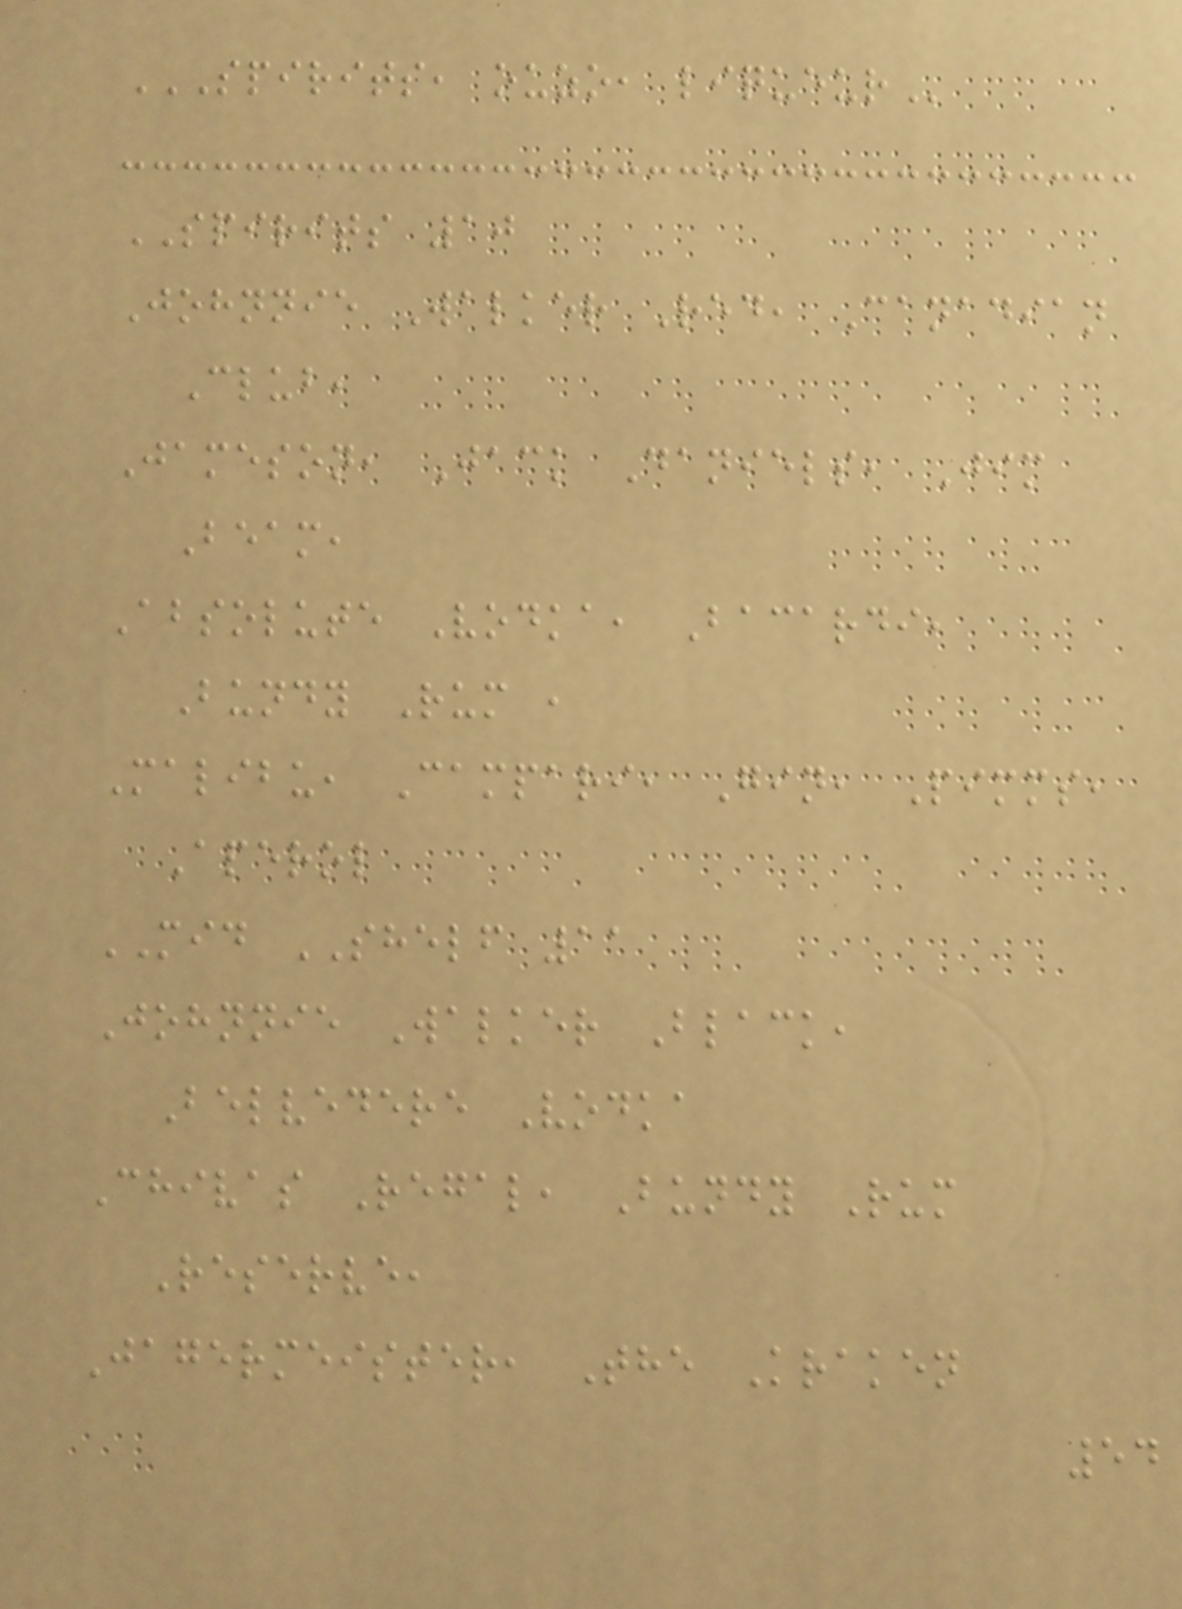SPIRITS, OUZO, LIQUEUR
SPIRITS 10
Johnnie Walker Red, Canadian
Club,
Jameson, Jack Daniels, Jim
Beam,
Absolute Vodka, Bacardi,
Bundy Rum ,
Malibu, Campari, Gin, Pimms,
Aperol
MID SHELF 11
Johnnie Walker Black,
Belvedere Vodka
Chivas Regal, Bundy Rum
Reserve,
Jagermeister, The Kraken
54
